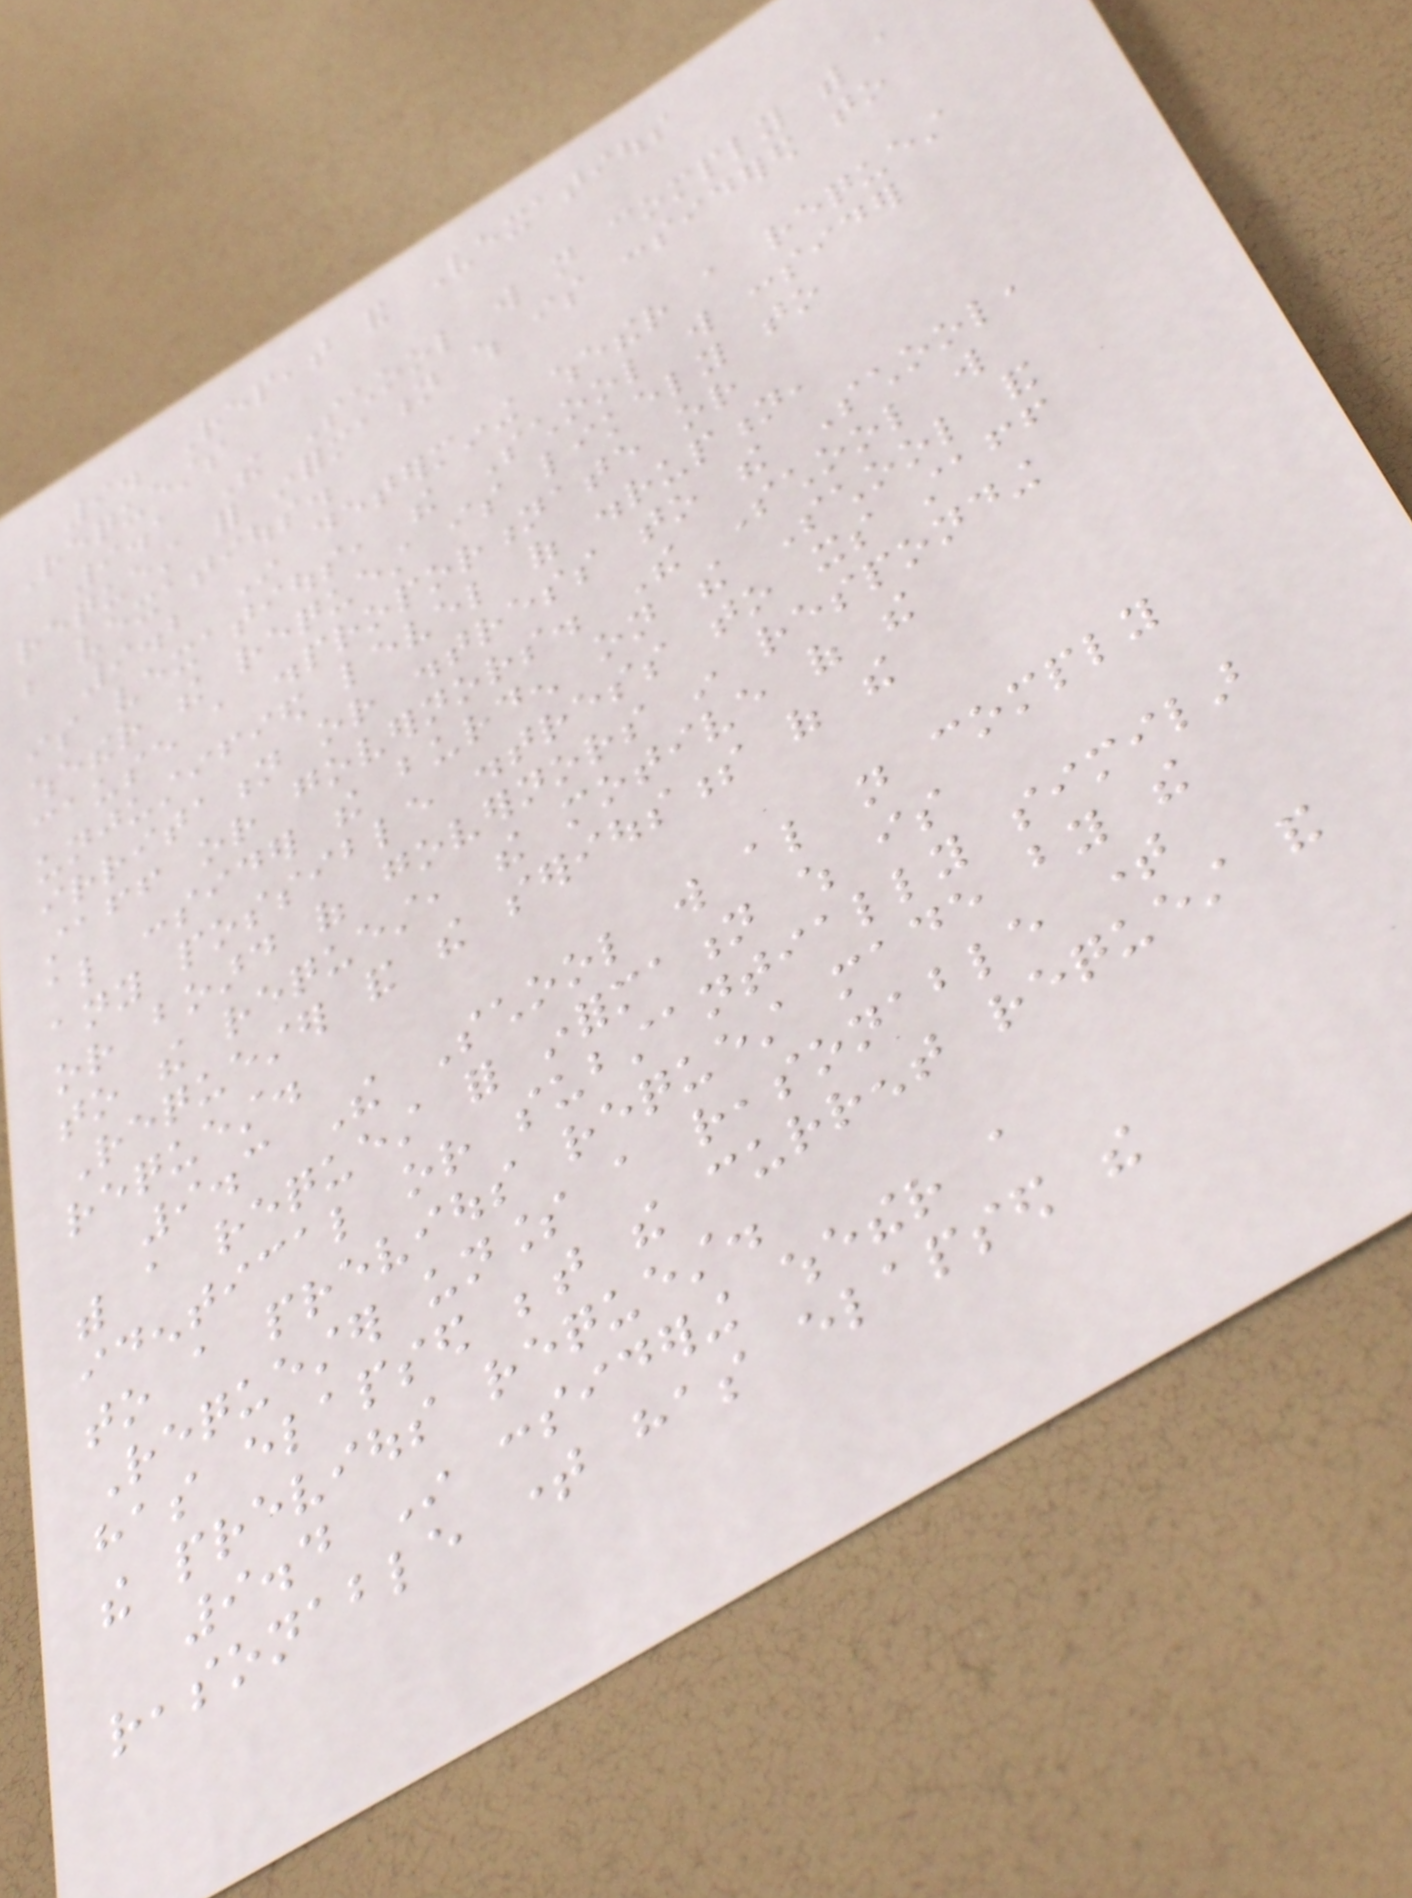9. Repeat and Vexatious
Requests
9.1 The School will not comply with a
request for information which is considered to
be vexatious.
9.2 In determining whether a request
is vexatious, the School will consider
whether the request is likely to
cause a disproportionate or
unjustified level of disruption,
irritation or distress to the School,
staff or governors. The School will
also consider the burden on the School and
any possible distress to its staff
or board of governors in responding
to the request, the motive of the
Requester and the seriousness of the
request.
9.3 The School will also not comply
with a request for information which is
identical or substantially similar
to a previous request made by the
Requester unless a reasonable time
has elapsed between the current request and
the previous request.
9.4 In considering whether a
reasonable time has elapsed the
